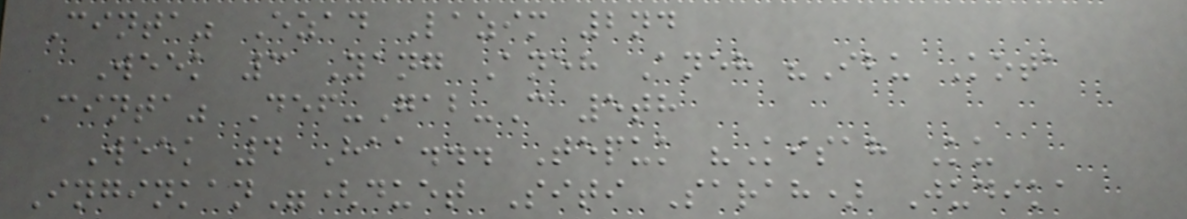Cinta" Ezad Lazim 2nd
Week 3 Yang Aneh Aneh "Ibu Kota
Cinta" Def-Gab-C 5th
Week 4 Haa... Tepuk "Kisah Ku
Inginkan"(duet Siti Sarah) Judika
